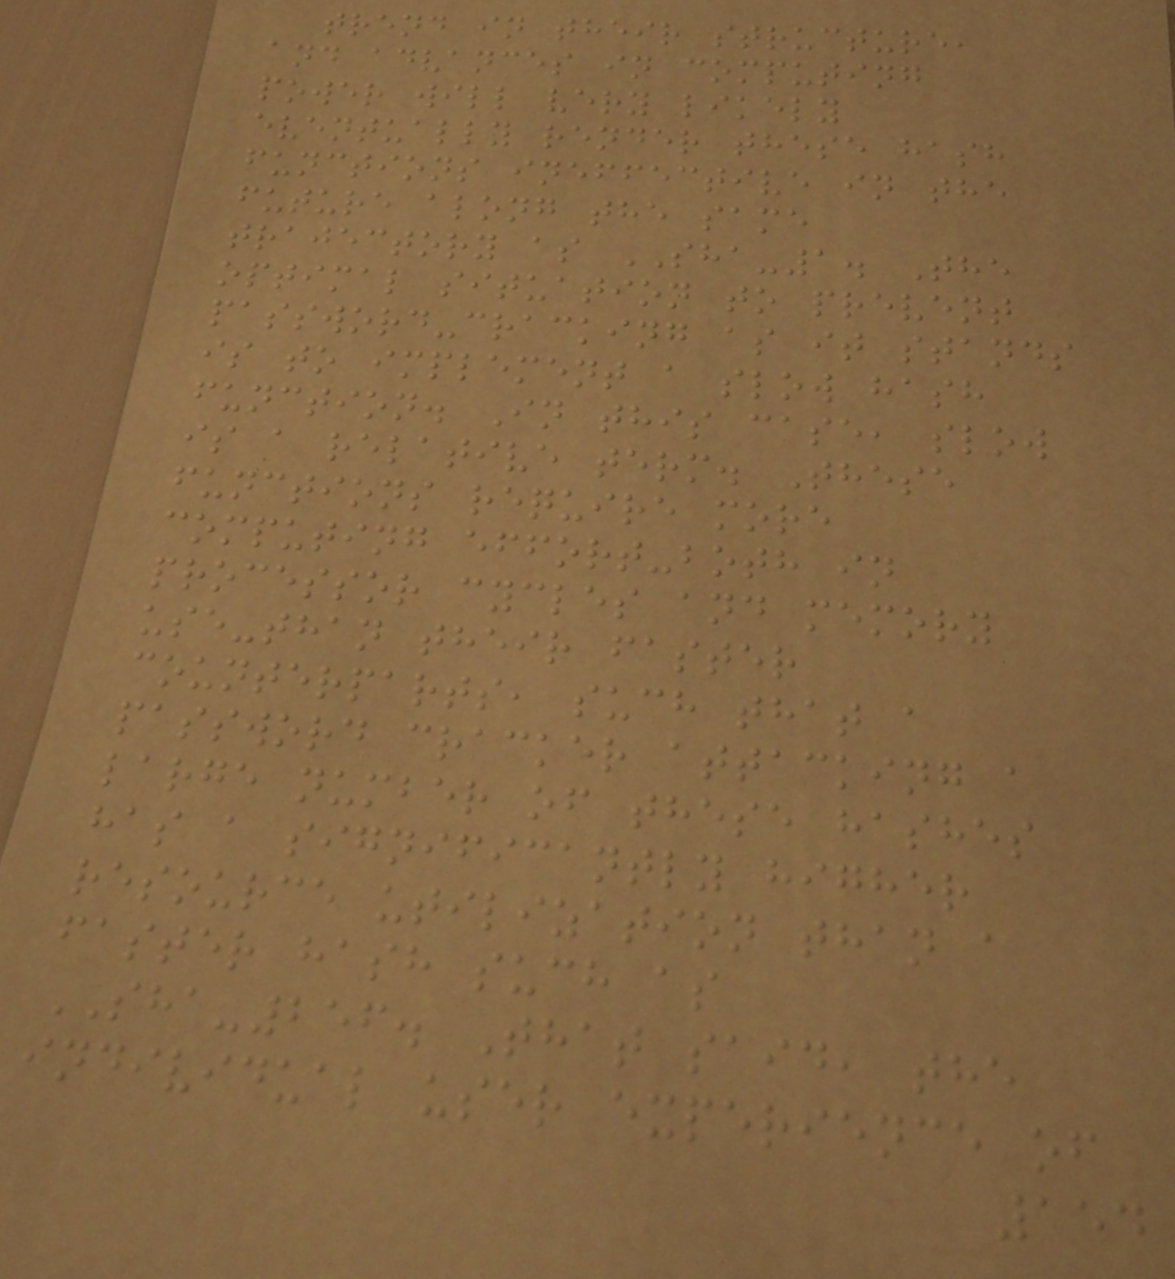trend in their structure,
and advances in computing
power will very likely
eventually render these hash
functions ineffective in the
future along the same
trajectory as SHA-1. The
optimal situation to prevent
password-cracking as it stands
is to implement a slow hash
function. In this case, slow
is a relative term. These
functions require more
computing effort-both in
processor cycles and memory
use-than their faster
counterparts, such that a
password cracker attacking a
large number of these hashes
has a significantly higher
resource utilization than a
faster hash such as
SHA-256. That said, the
individual user experience of
154
